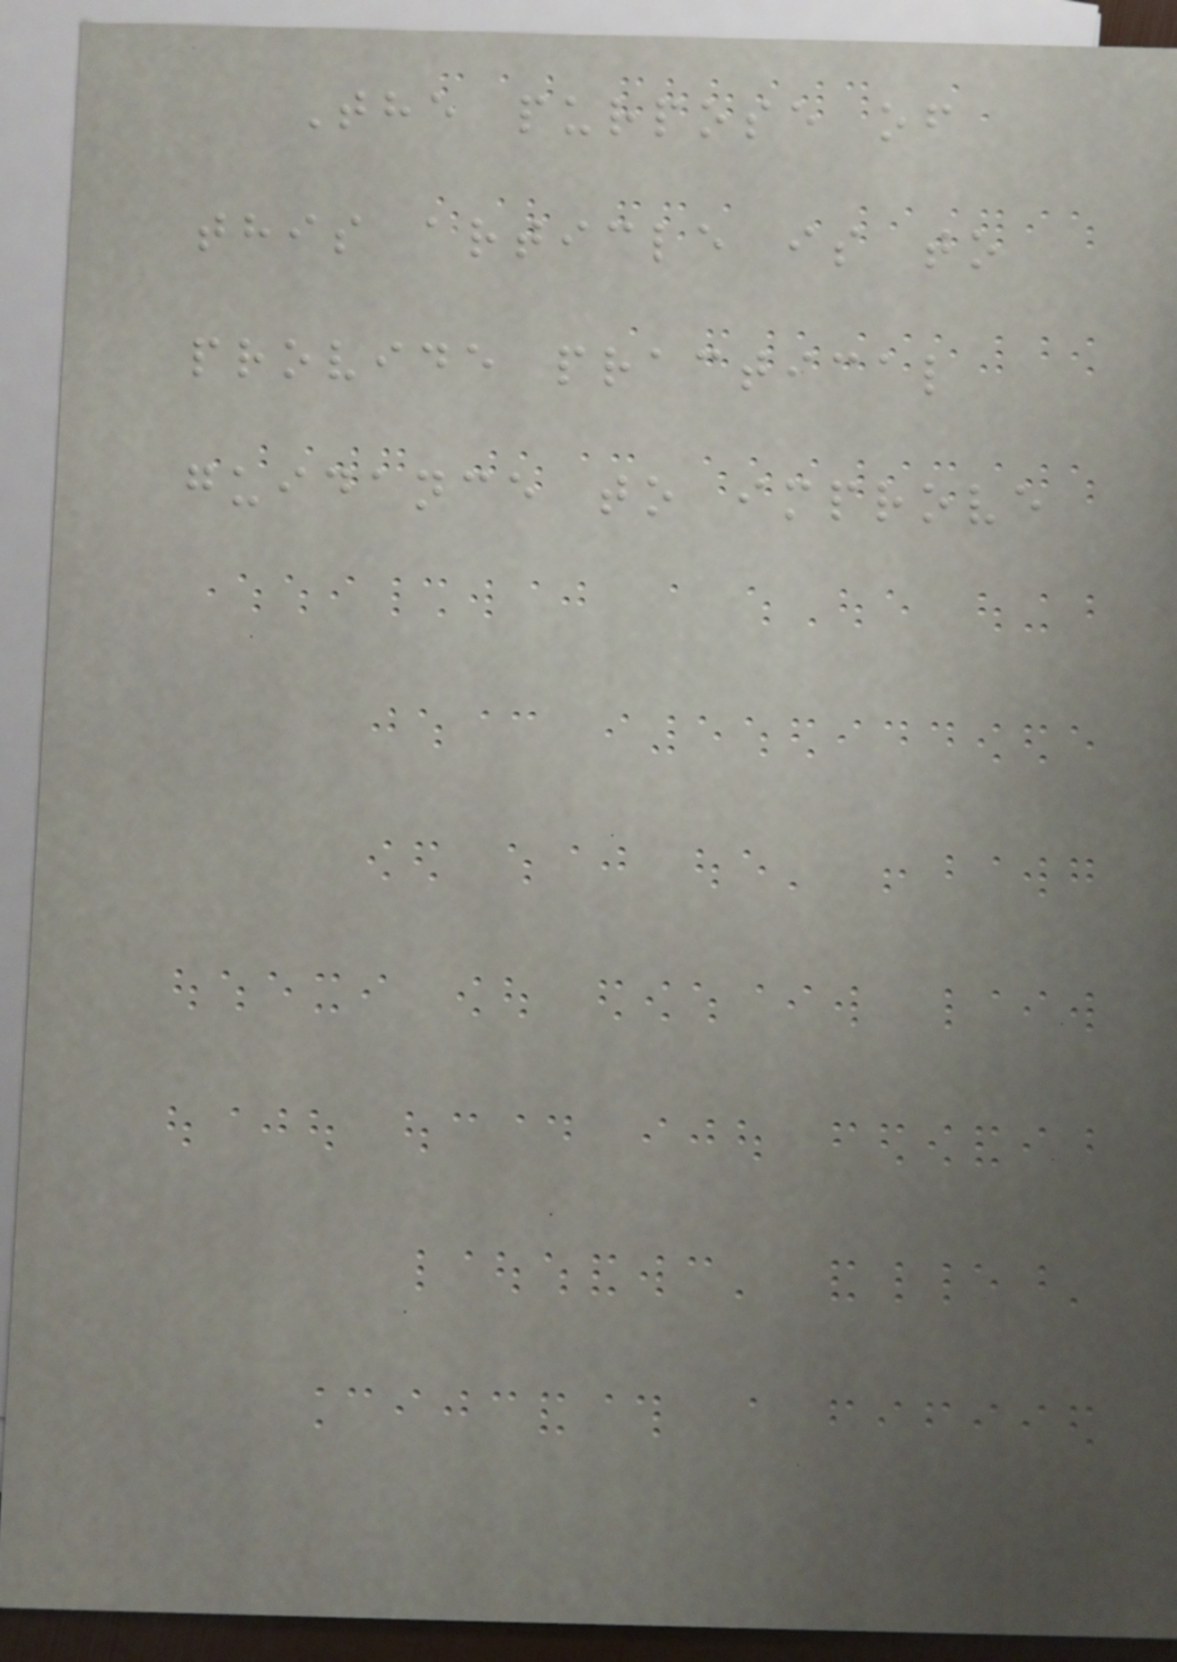The purpose of
this article is to
provide practical
guidance to improve
